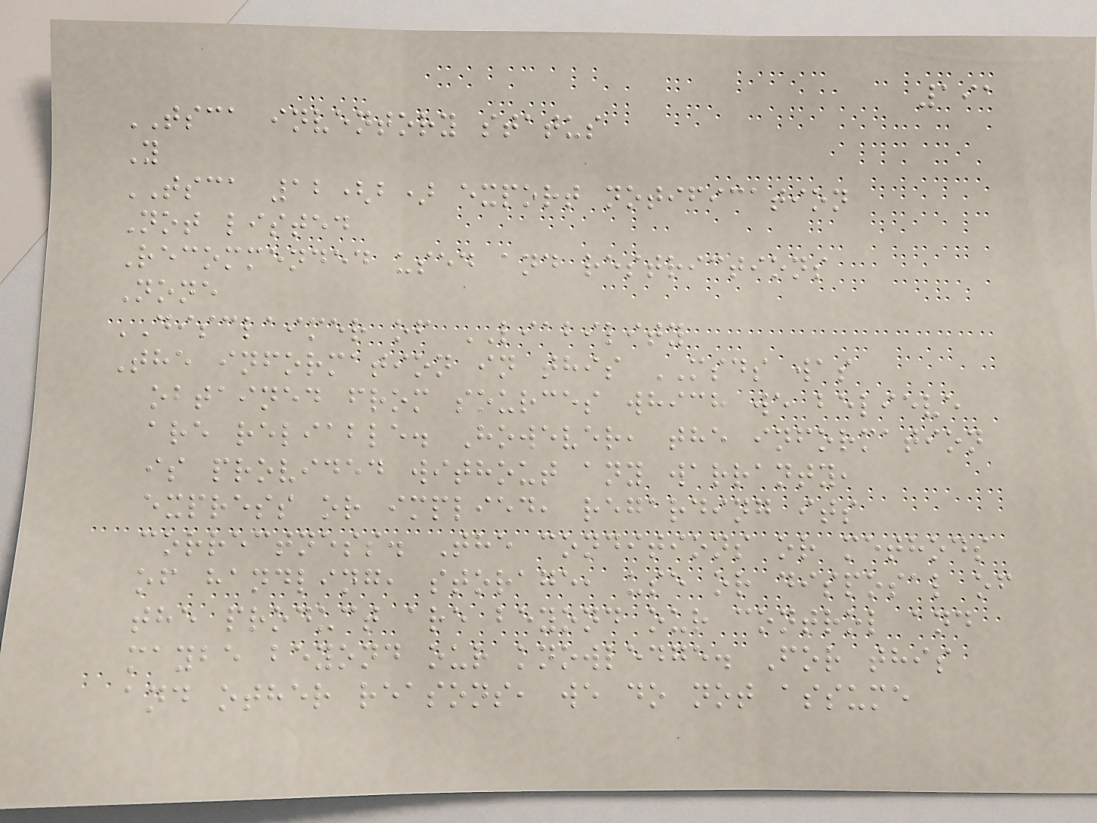191
TSCA inventory status
Y
TSCA 12(b) export notification
Not listed
Recommended used and restrictions
None
DISCLAIMER of LIABILITY
The information in this MSDS was
obtained from sources which we believe
are reliable. However, the information
is provided without any warranty,
express or implied, regarding its
correctness. The conditions or methods
of handling, storage, use or disposal of
the product are beyond our control and
maybe beyond our knowledge. For this
and other reasons, we do not assume
